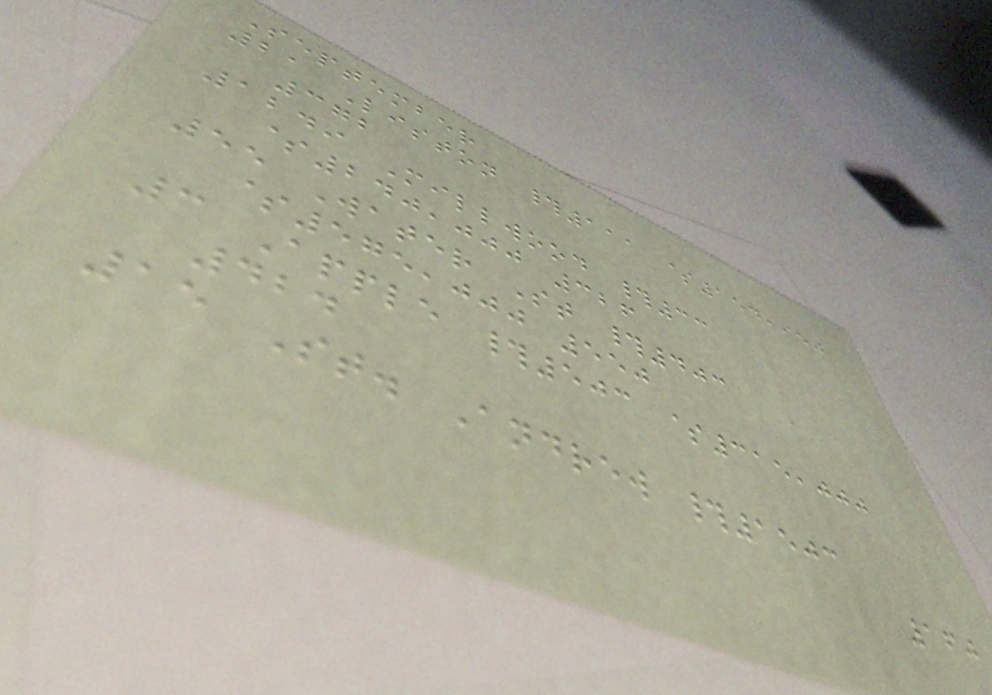September
21 Liston #111 $154,950
372
1249 Millwood #33
$240,000 326
55 Water St #403
$575,000 550
3 Apple #503 $315,000
424
15 St. Andrew #1503
160
